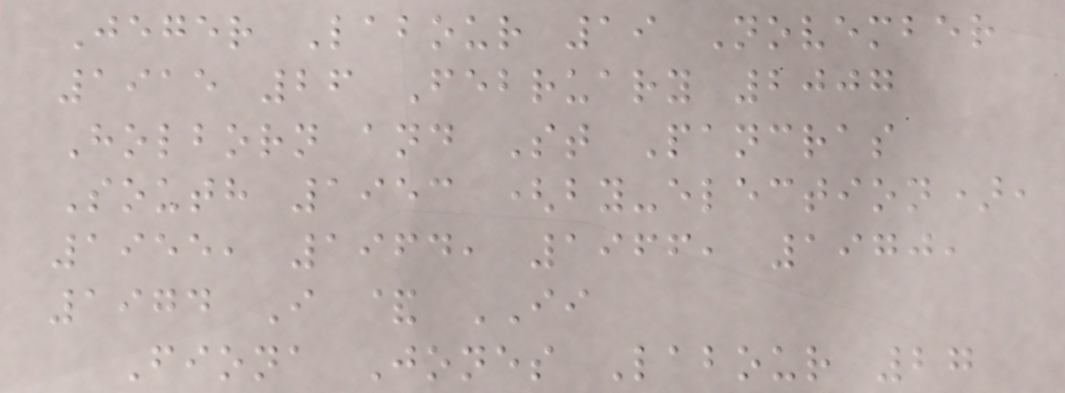Jeger Labour 19 November
1915 26 February 2007
Holborn and St Pancras
South 1953 (by-election),
1955, 1964, 1966, 1970,
1974 I & II
Fiona Jones Labour 27
